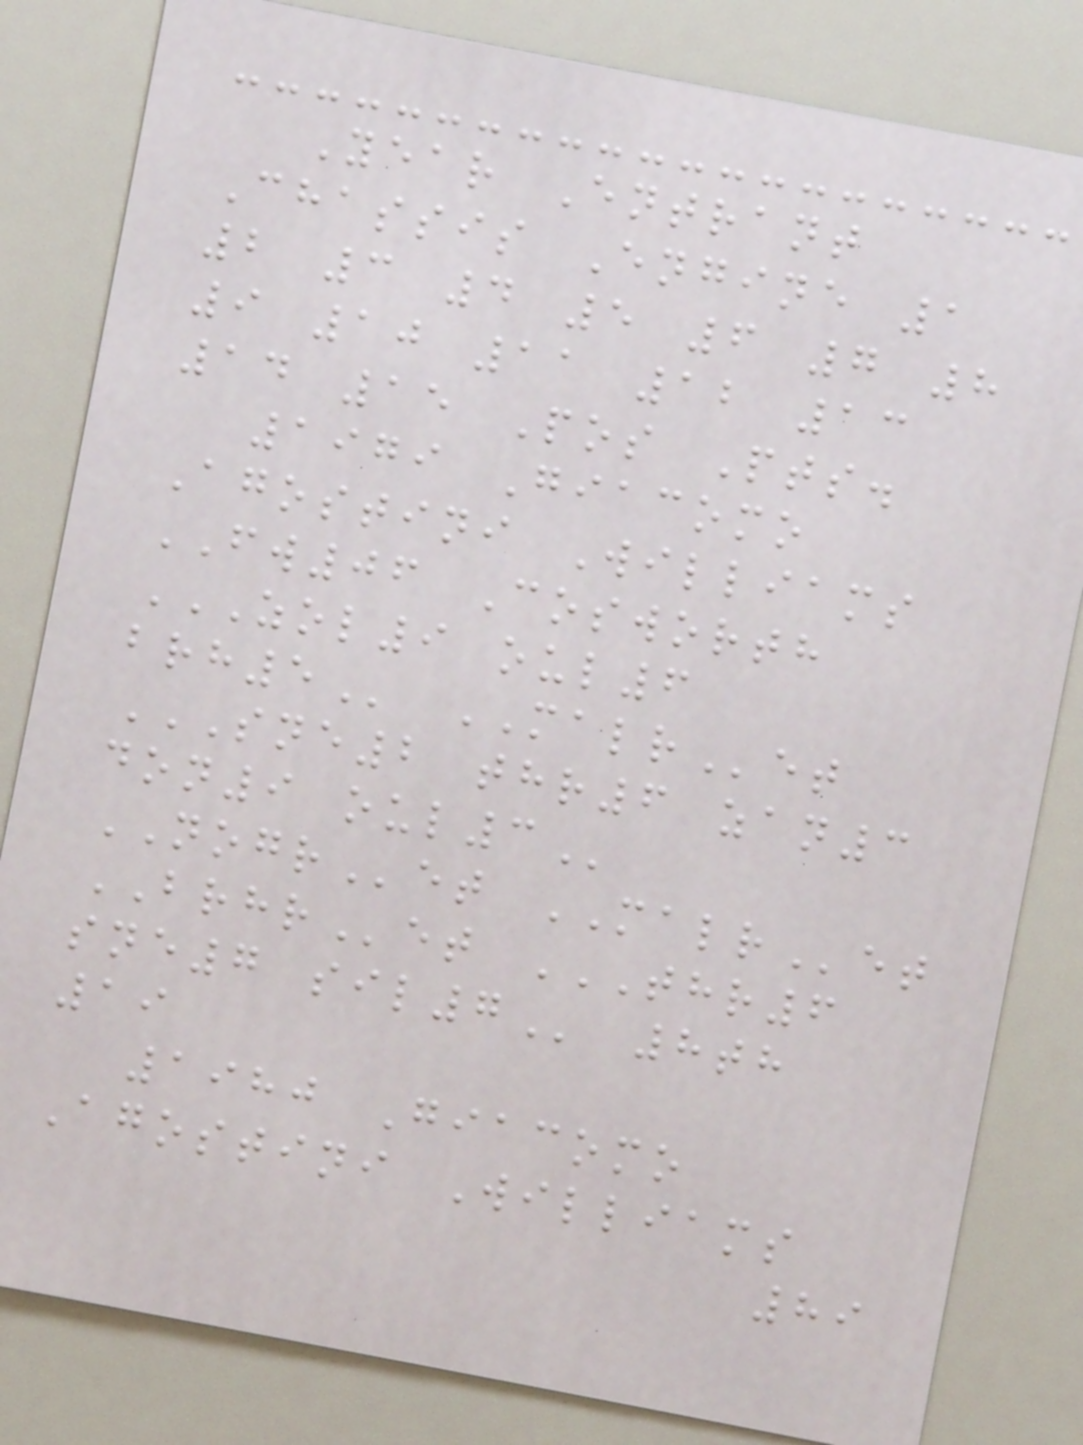Year Entrant
Chassis Engine 1
2 3 4 5 6 7 8
9 10 11 12 13
14 15 Pos Pts.
1979 Giacomo
Agostini Williams
FW06 Cosworth
ZOL9 OUL6
BRH5 MALRet
SNE2 THR6 ZAN3
DON9 OUL3
NOGRet MALRet
BRHRet THR6
SNE7 SIL7 8th
19
1980 Giacomo
Agostini Williams
89
